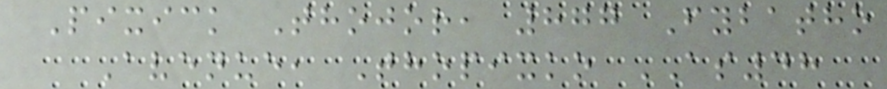Pixick Thojor, 877 Fybatho
Avenue, Thopixko AS48
